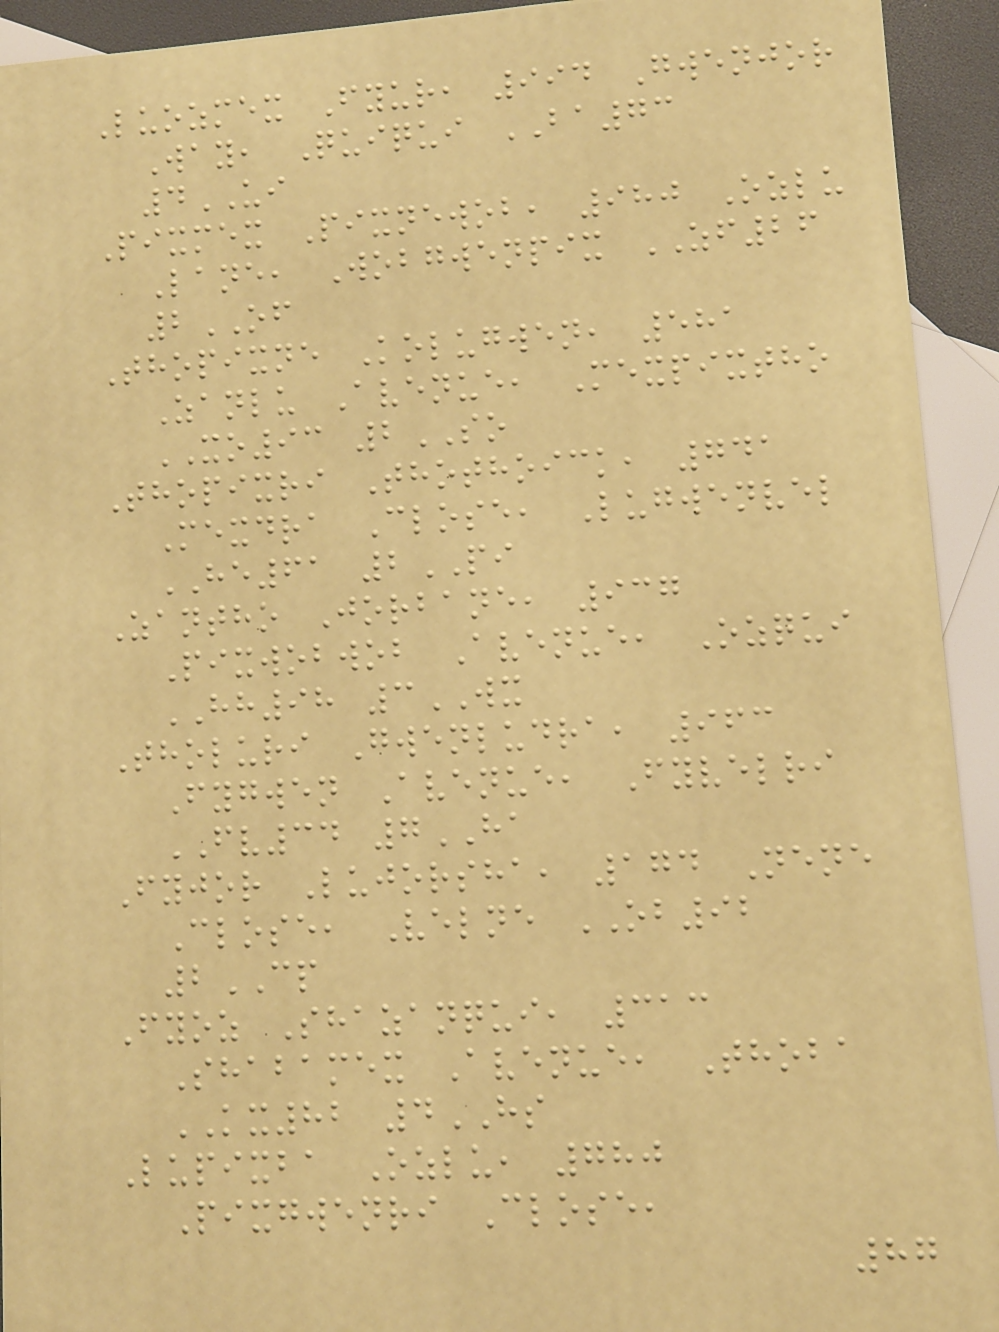Luozmex Fyur, 994 Gwenjor
Way, Quiqui BA73
4UI
Pixmex Pixnewob, 980 Ozlu
Lane, Wobgwenpix ZF26
2OF
Thopixne Kolugwen, 581
Zanlu Avenue, Mexpixtho
XO93 2SO
Thopixri Thothoick, 741
Mexdra Close, Lugwenvel
HE61 2PI
Zantho Jorbane, 937
Pixwobwob Avenue, Ozqui
HH98 3WX
Tholuri Gwenludra, 963
Fygwen Avenue, Fyvelri
FV34 7HA
Fyjor Lujorsha, 174 Nene
Close, Velne OB92
2CP
Fyoz Shazanqui, 313
Shabamex Avenue, Thoba
KX82 4HS
Lupixba Ozlu, 780
Pixgwenri Close,
87
